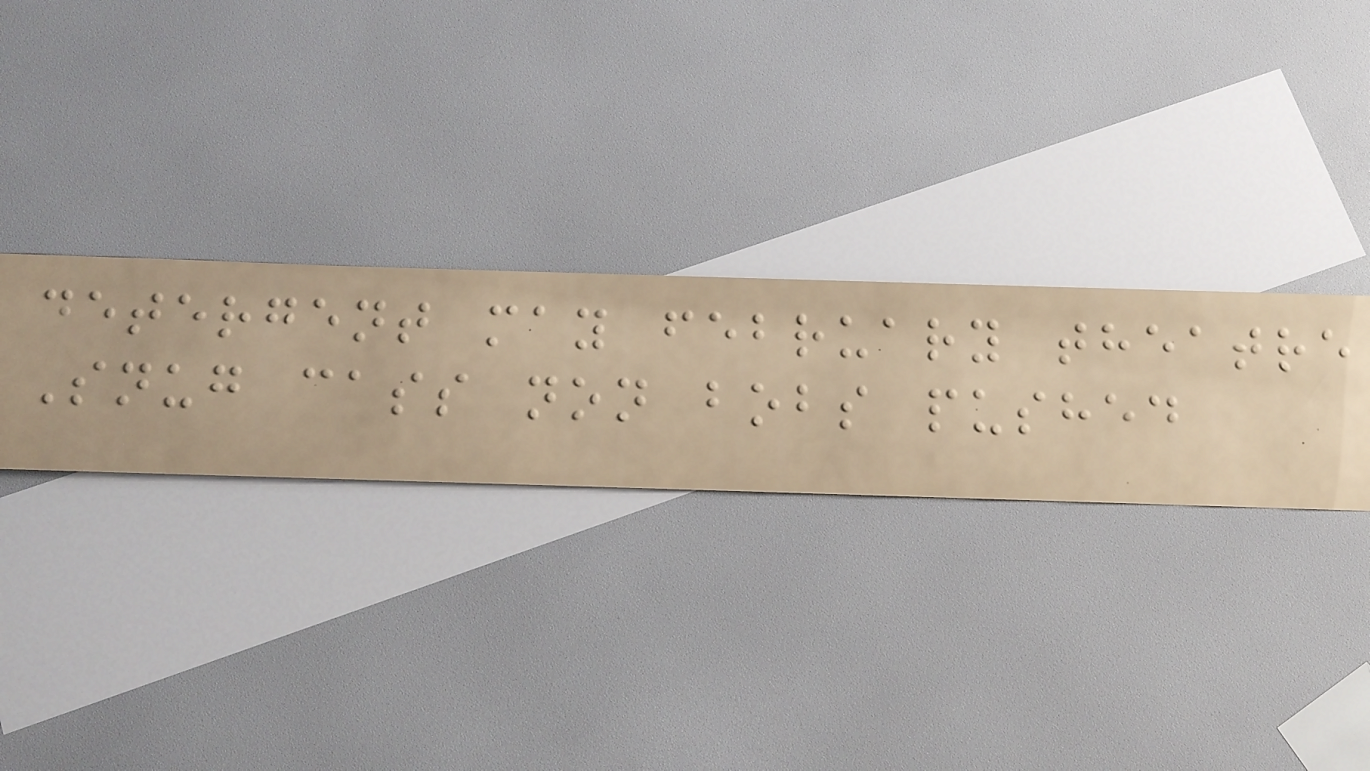detergent may february theatre
Snug cass non bobs pushed
